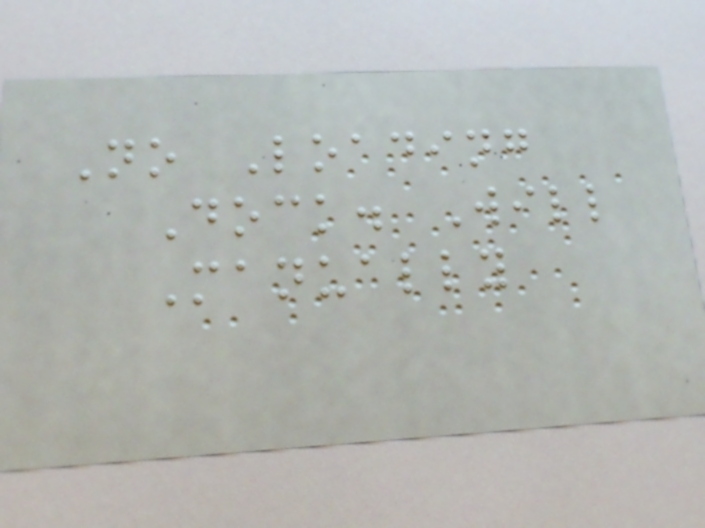No Loading
Dock. Will
Manually
